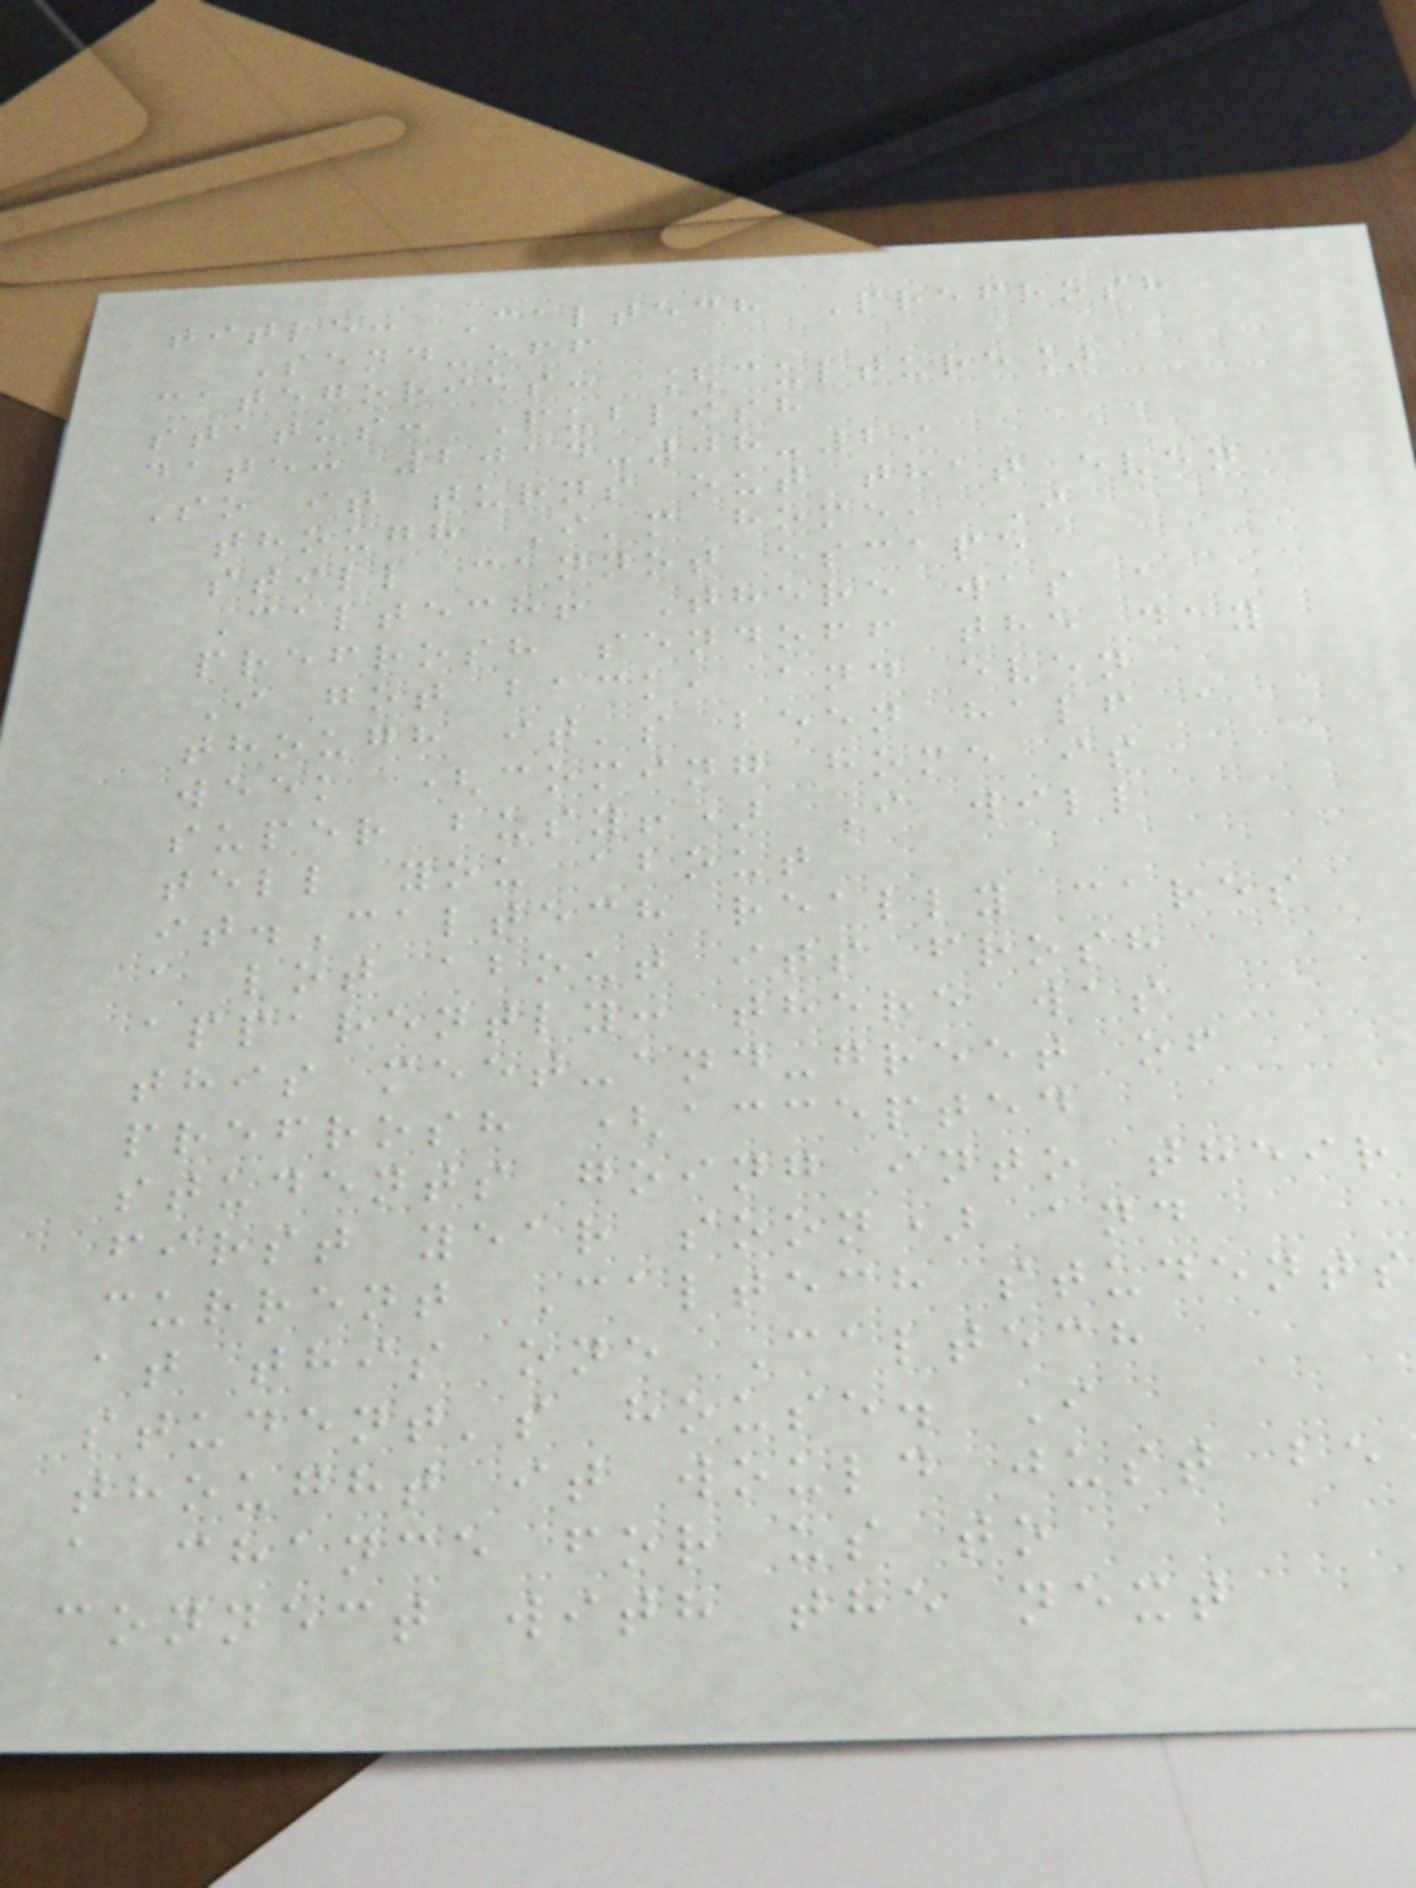title: Caltech Prefrosh
Send-off
categories: [culture]
status: Publish
date: 2014-08-29
So it turns out that even
though I'm home, I
still cannot escape
Caltech! There was a
prefrosh sendoff the day
I got back, and even
though it's been half a
week (coming home is
super busy!) I will
tell you about
it.Caltech really cares
a lot about its frosh
apparently: there was
this meet-and-greet of
prefrosh (accepted
students going into their
first year soon) and
current Caltech students
at this one Caltech
student's house. I
thought it would just be
a chance for us to
connect with the next
